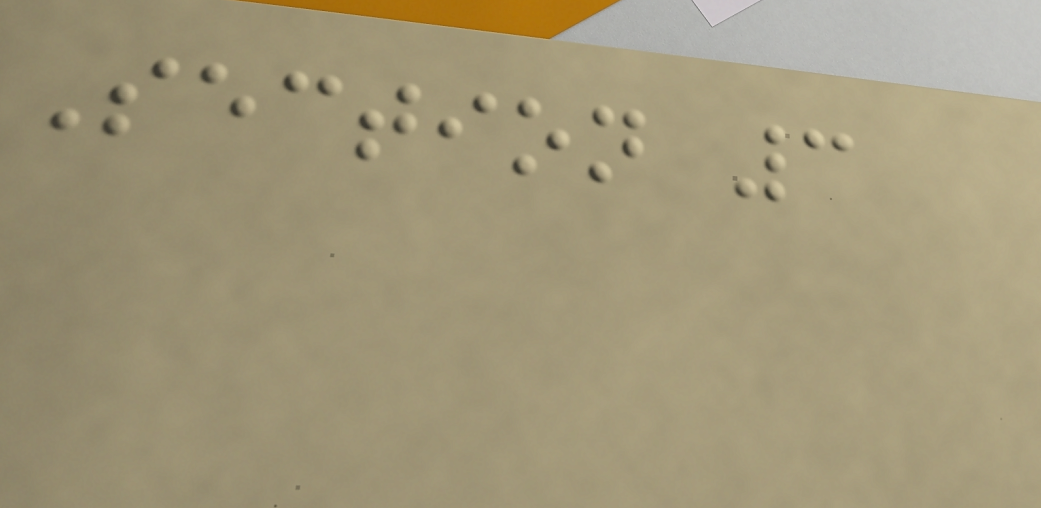Section 3
